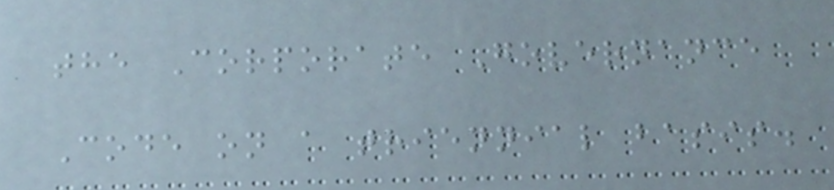the Corporate Governance
Code on a triennial basis.
